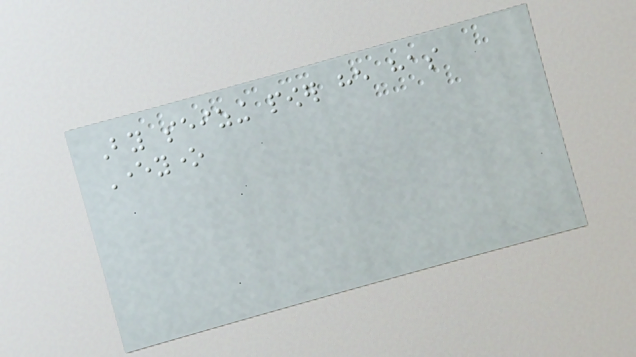By seizing power he has
Everyone
